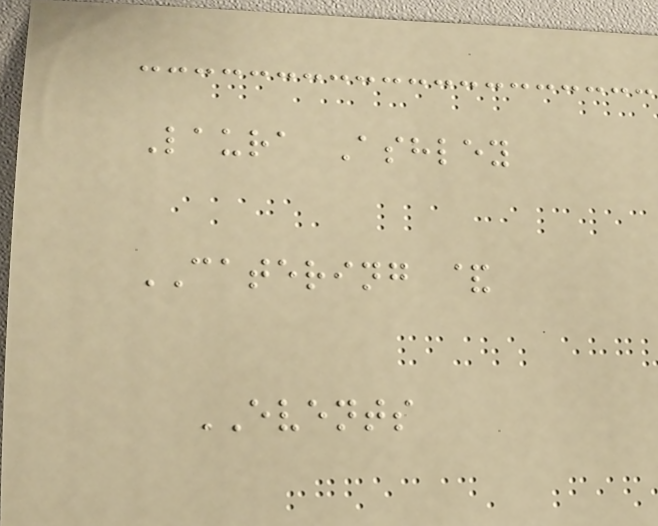Laura Ashley
CATERING &
EVENTS
